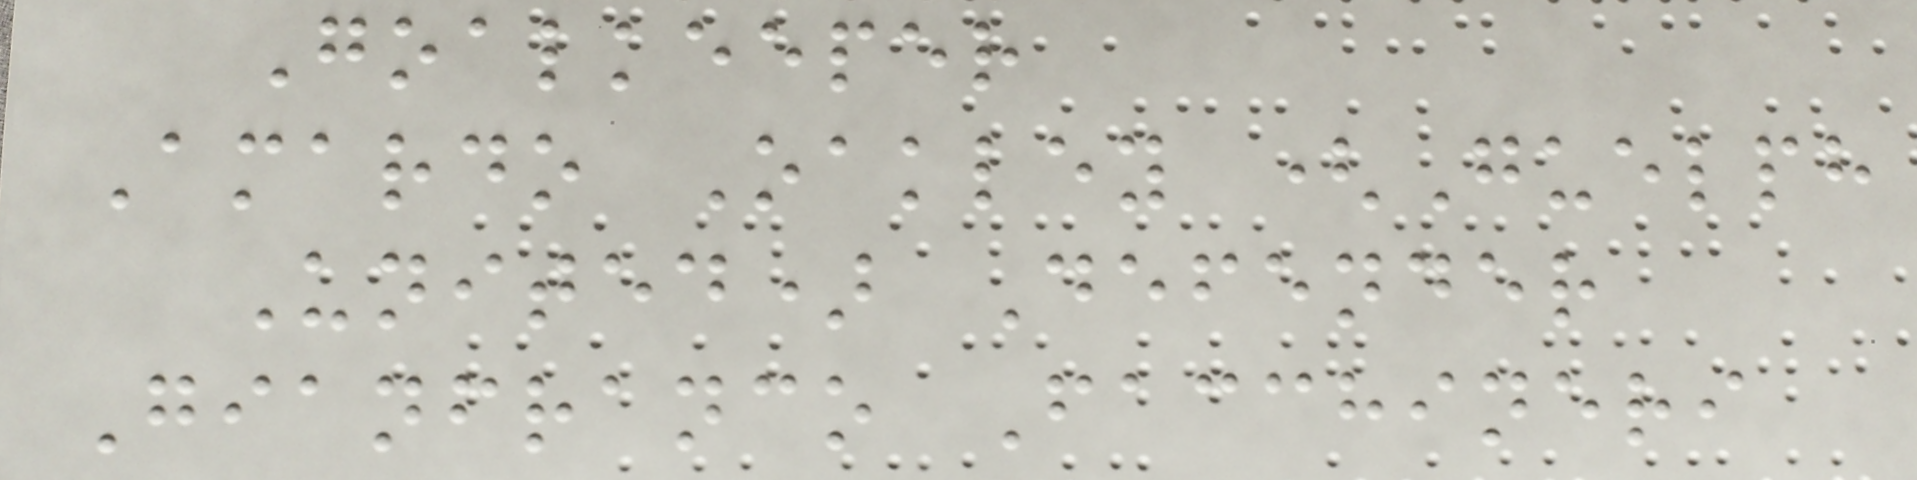Goalkeeper
Amardo Oakley (Guelph
United) Defender
Gianfranco Facchineri
